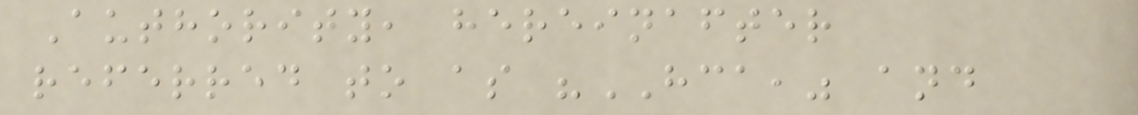Authority, hereinafter
referred to as "HCA," and
